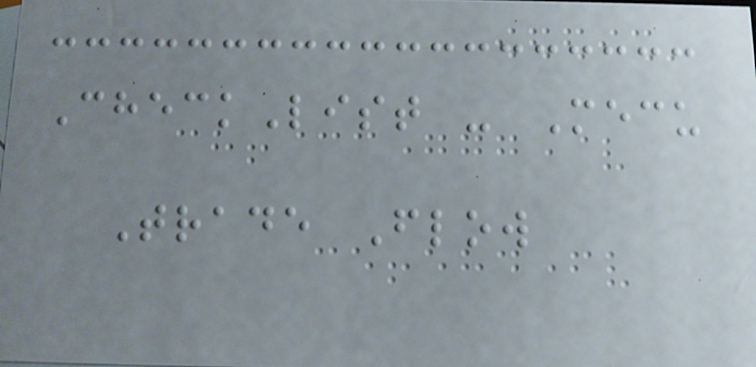CheckList - Mecu
Trade Flow
